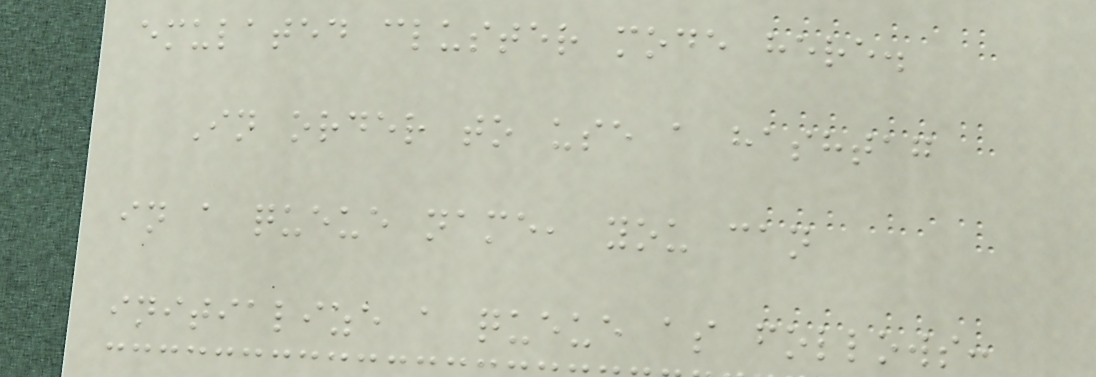emulated cluster mode here.
In order to use a hashtag
in a queue name, you can
initialize a queue as follows:
